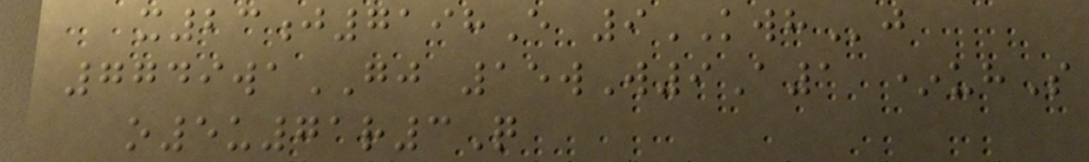x23j7198E 9KWHj
7749waGJ 15wW9A1 *uhS
o5u71r3Q
